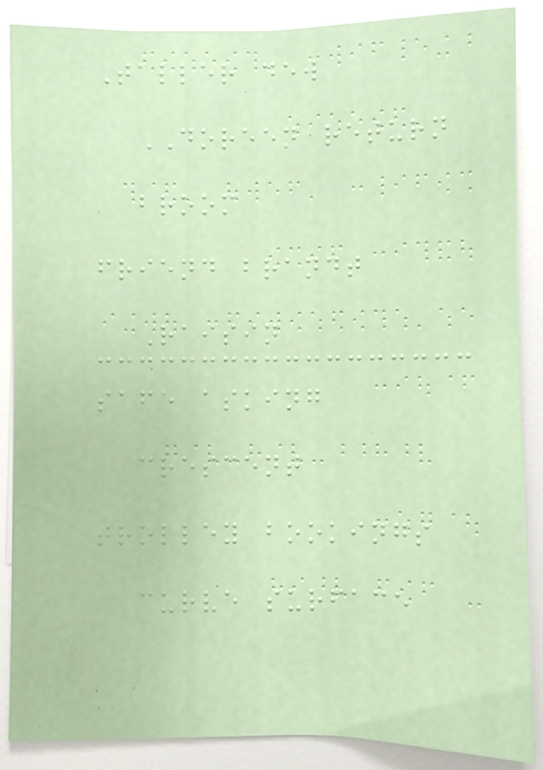Taller dew
DOREEN return
broom
friend brandt
Raisin
safe asking
crescent
trolley bookings
curve surface
